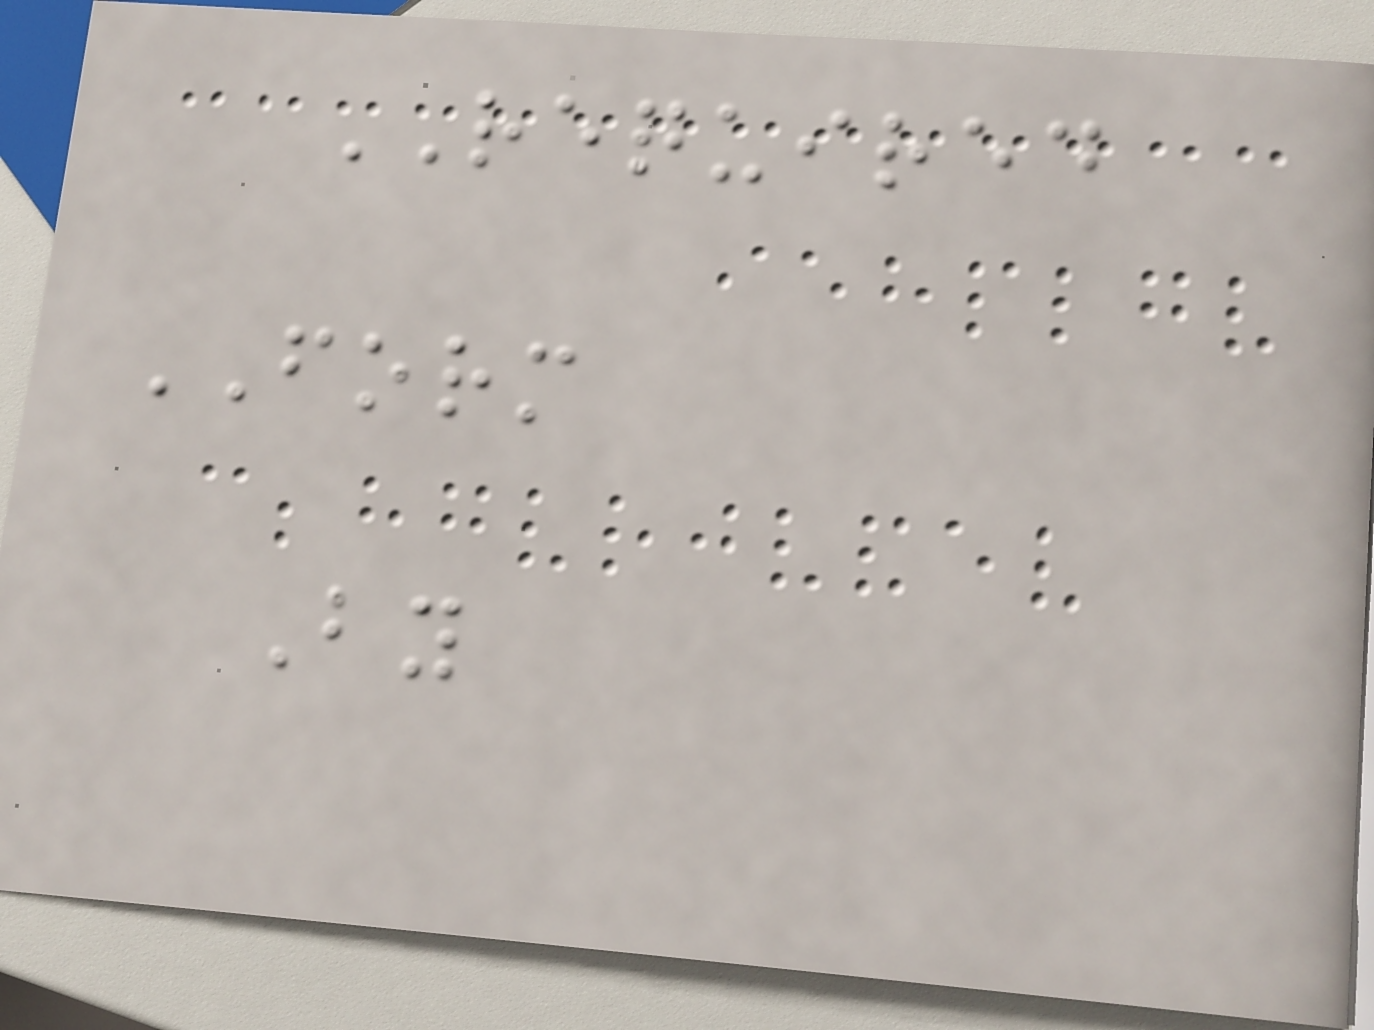REQUIRED
FORM
By
